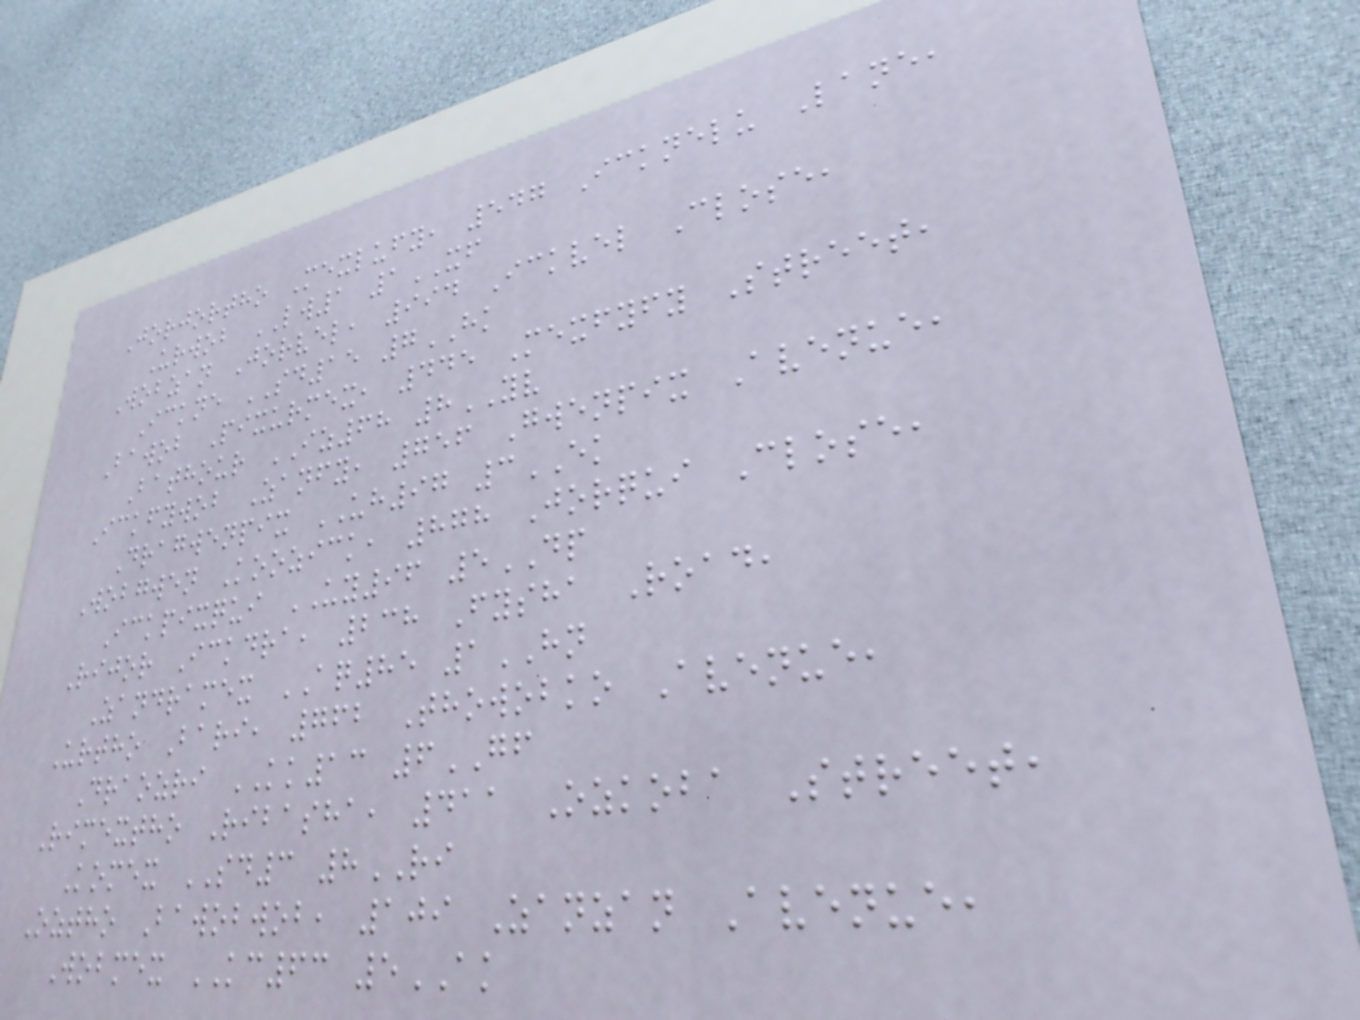Jorjortho Mexlufy, 547 Icknelu Lane,
Urwob LW1 1XF
Wobzan Jorvel, 994 Ickvel Close,
Ickne SD15 7HK
Bawob Pixurmex, 445 Mexfyfy Street,
Bathour IZ68 8YV
Ickfywob Zanfy, 756 Gwenpix Avenue,
Dragwenpix UH97 3EK
Wobgwen Koozick, 878 Jorqui Close,
Ickpixqui UY96 5DP
Rijor Ickdra, 238 Fysha Road,
Zandramex AQ85 1HN
Urtho Bari, 762 Thowobko Avenue,
Draozri KK13 6GF
Rimextho Ribasha, 411 Ozkoba Street,
Komex SD3 8RI
Oztho Bawobwob, 109 Zanzan Avenue,
Wobmex KC63 5AK
